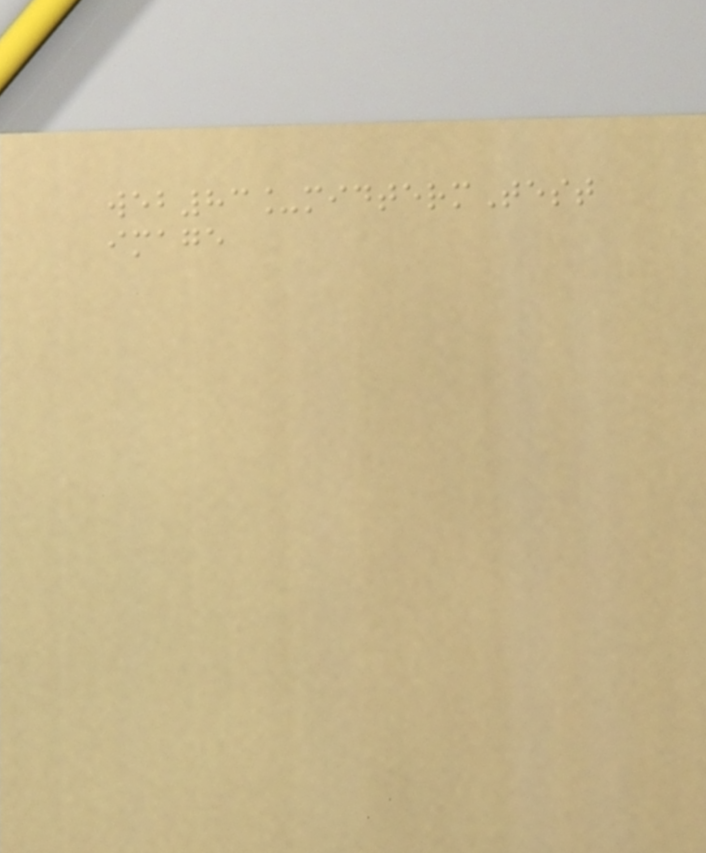web83_midtermTest
image
